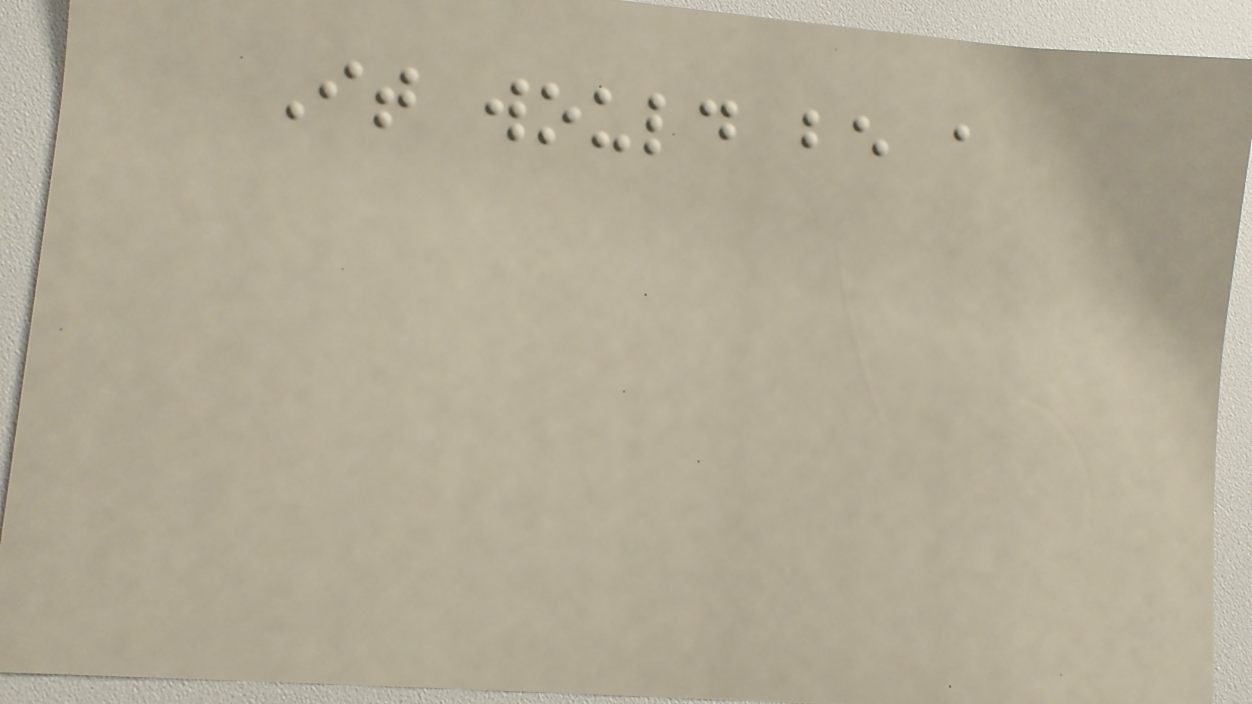It would be a
